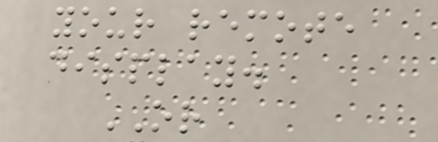your remote
display.
OR
